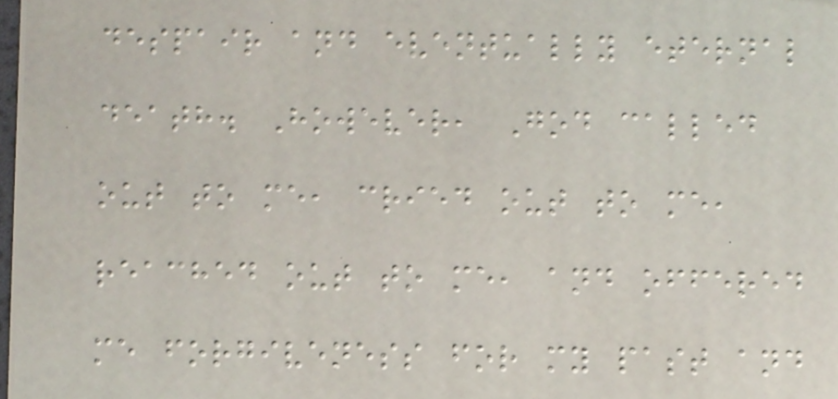despair and eventually eternal
death. However, God called
out to me, cried out to me,
reached out to me, and offered
me forgiveness for my past and
